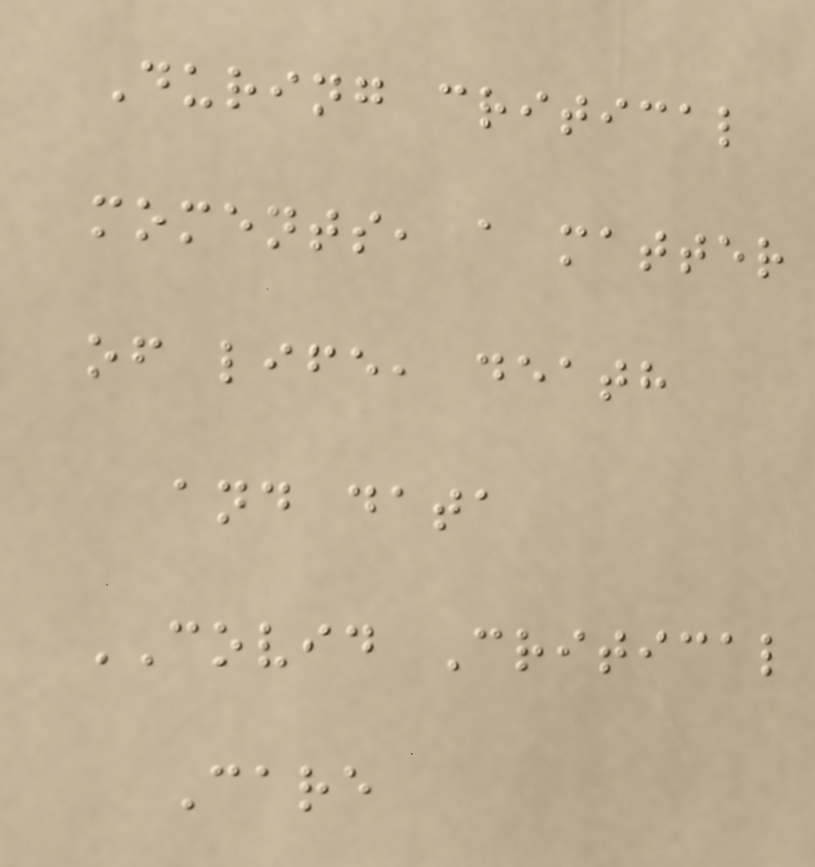During critical
moments, a matter
of life, death
and data
COVID Critical
Care
